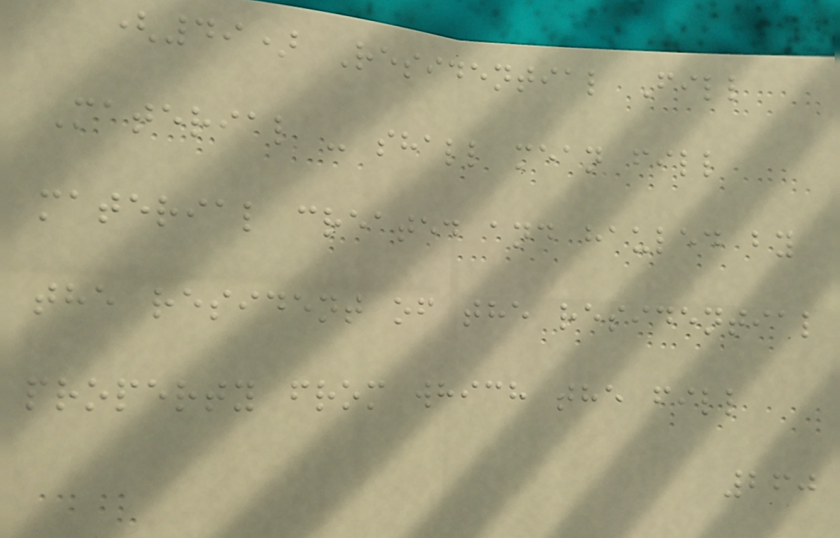(49) Residential Fill
Material - shall mean fill
material created and hauled by
the resident of the residential
property from which the fill
260
